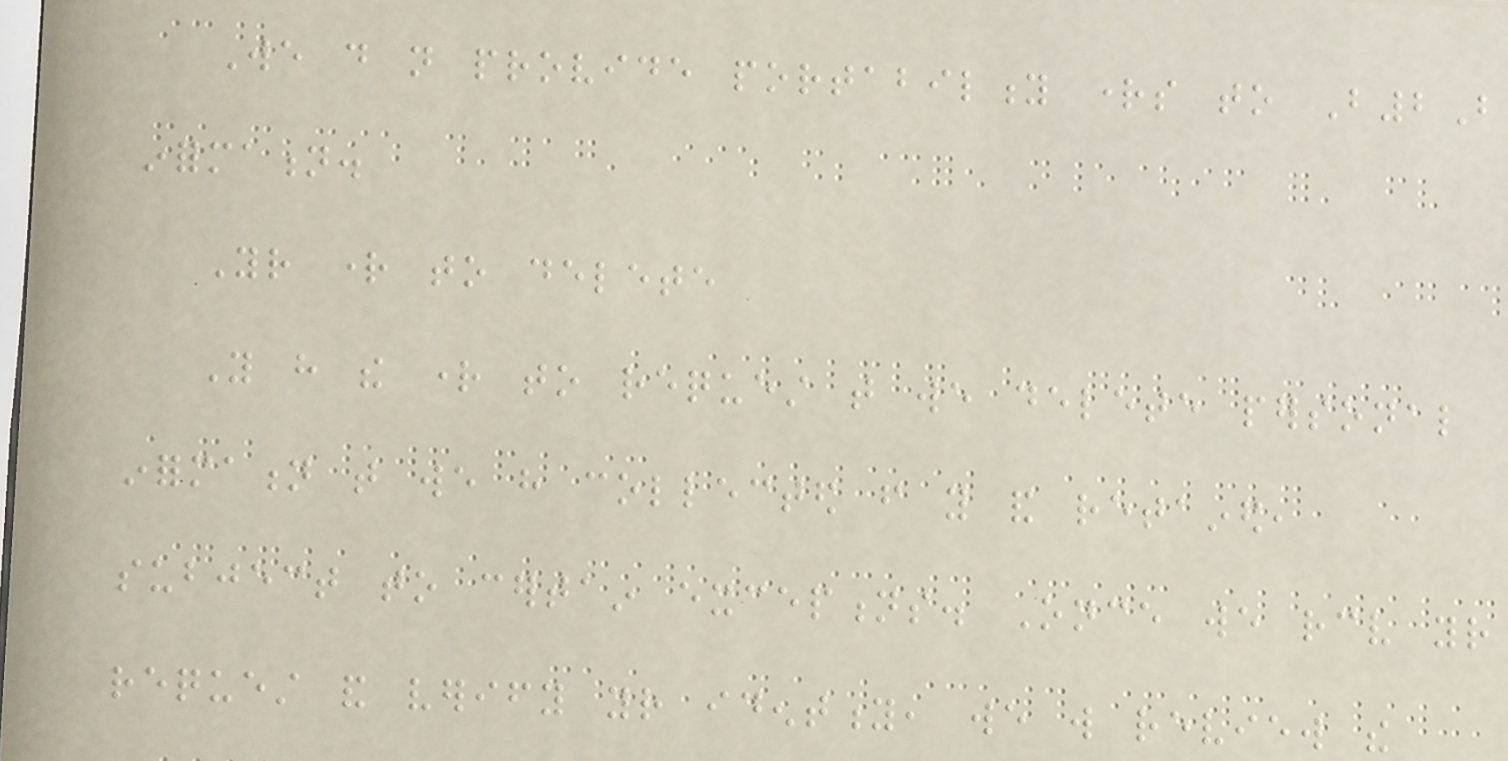We do not provide portability rights to B2B
information.
Your right to delete
You have the right to request that we delete personal
information that we have collected from you and retained,
subject to certain exceptions. Once we receive your
request and verify your identity, we will review the
